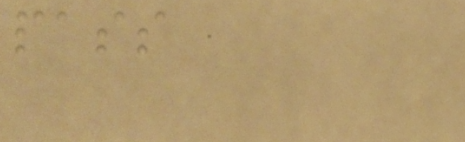pass
